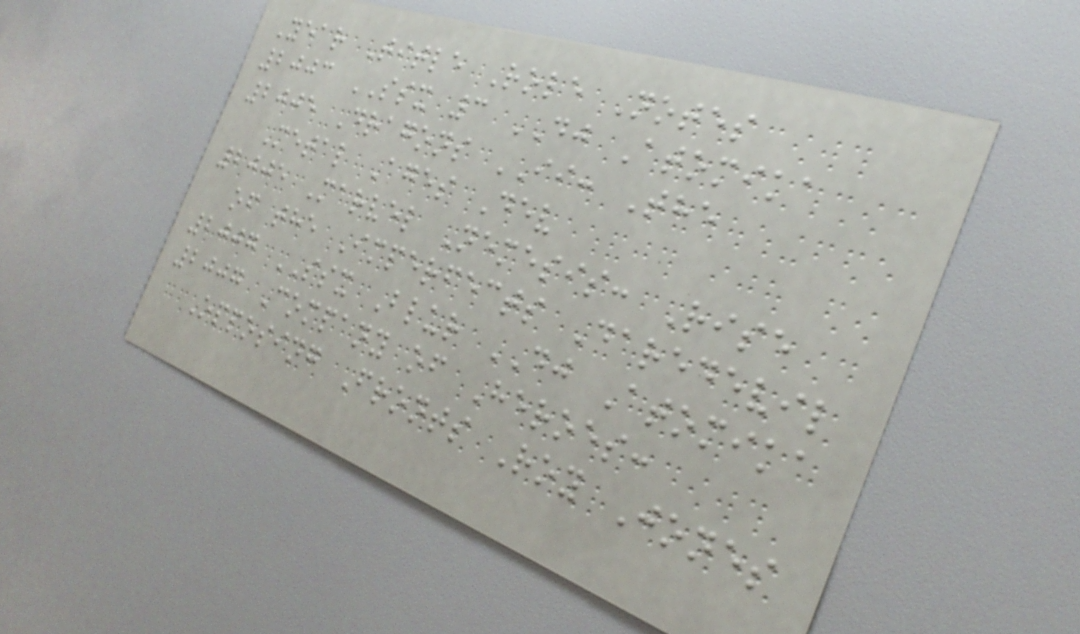Year Title Role Notes
2003 SSX 3 DJ Atomika
2005 Dragons II: The
Metal Ages Dev
2005 Marvel Nemesis: Rise
of the Imperfects Daredevil
2007 SSX Blur DJ Atomika
2007 Company of Heroes:
Opposing Fronts Roy Jones
